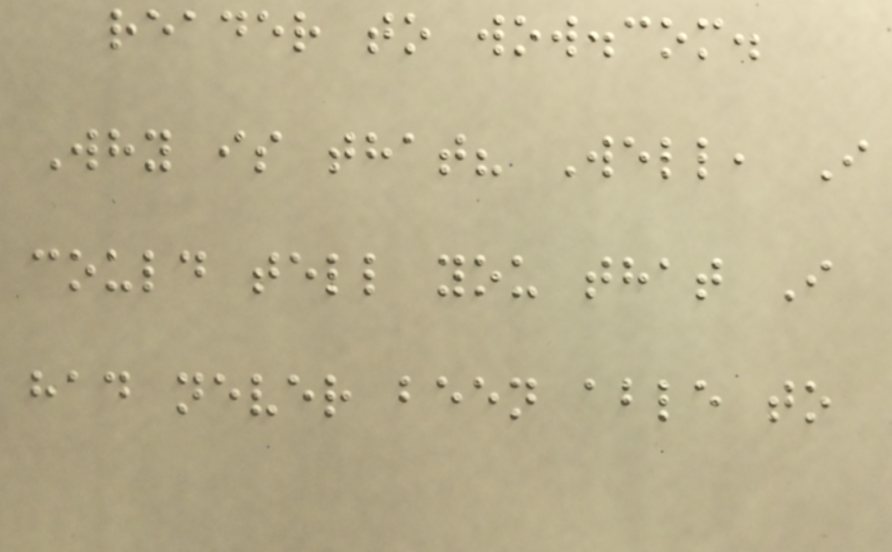reader to wow.com.
Why is that? Well, I
could tell you that I
had never been able to
